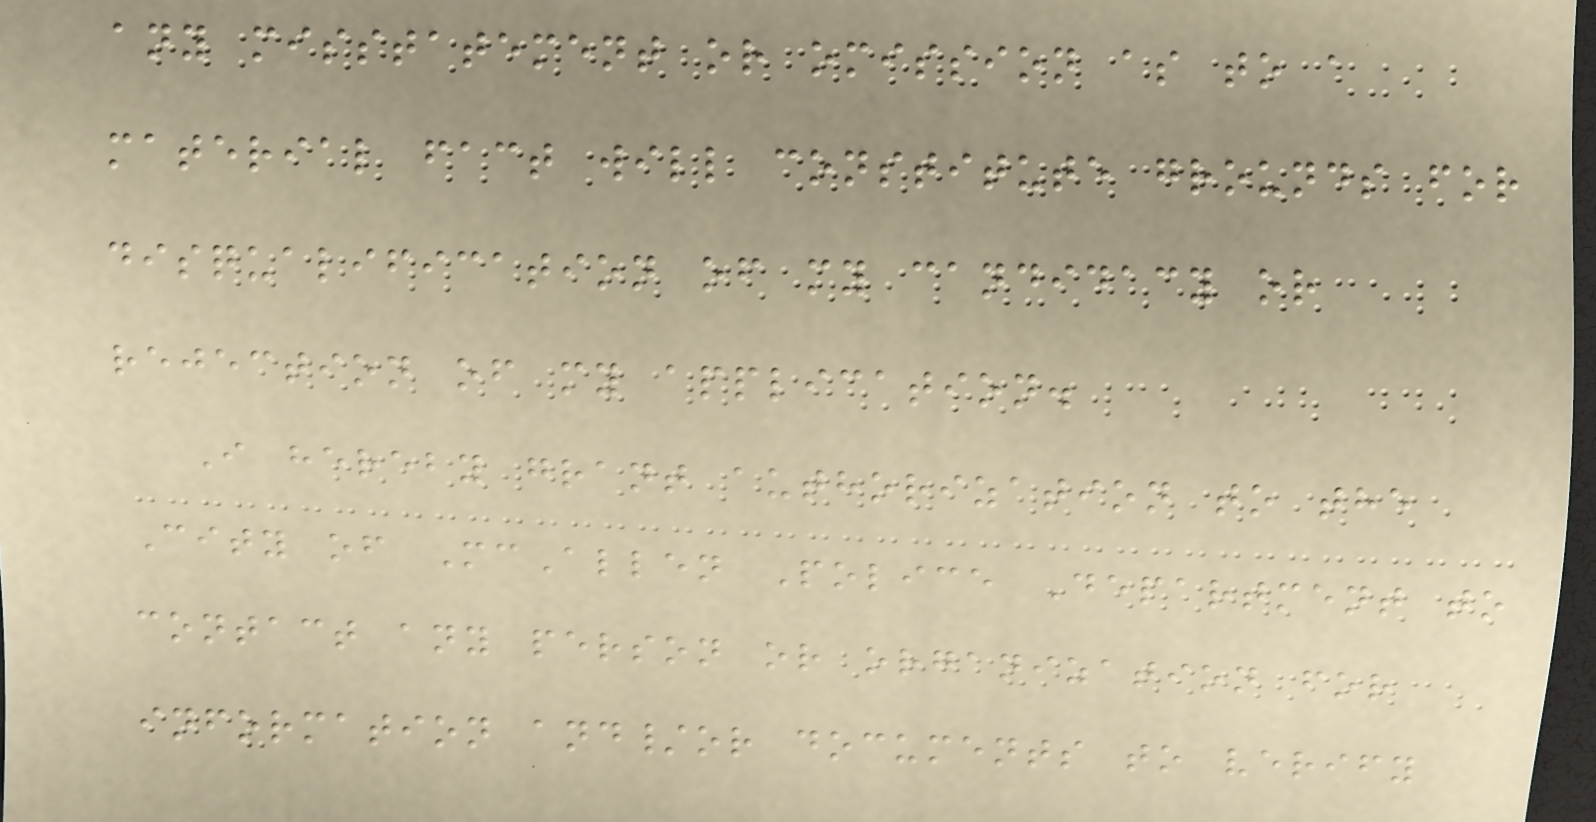any misstatement or omission as to a
material fact will constitute grounds for
disqualification of my candidacy or
rejection of my application.
I hereby grant authorization to the
City of McAllen Police Department to
contact any person or organization for
information and/or documents to verify
